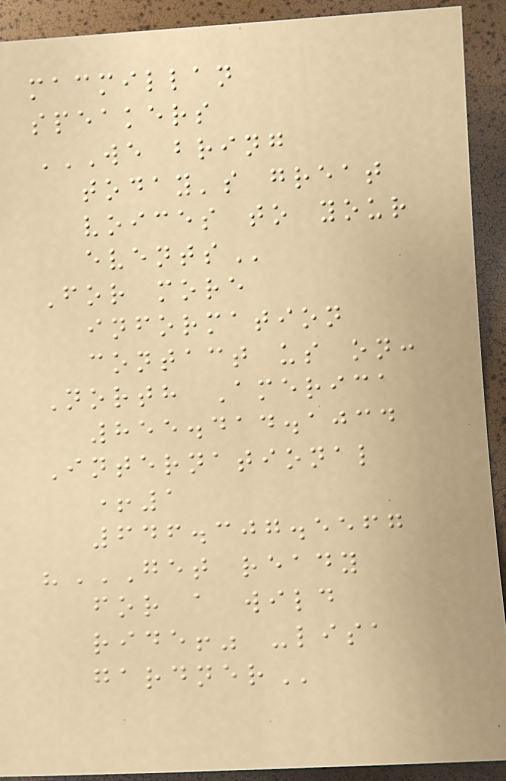macmillan
speakers
WE BRING
TODAY'S GREAT
VOICES TO YOUR
EVENTS
For more
information
contact us on:
North America
855.414.1034
International
+1
646.307.5567
"GET READY
FOR A WILD
RIDE!" -LISA
GARDNER
